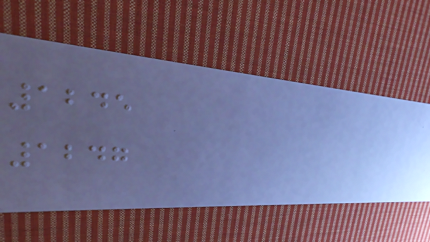1245
1247
